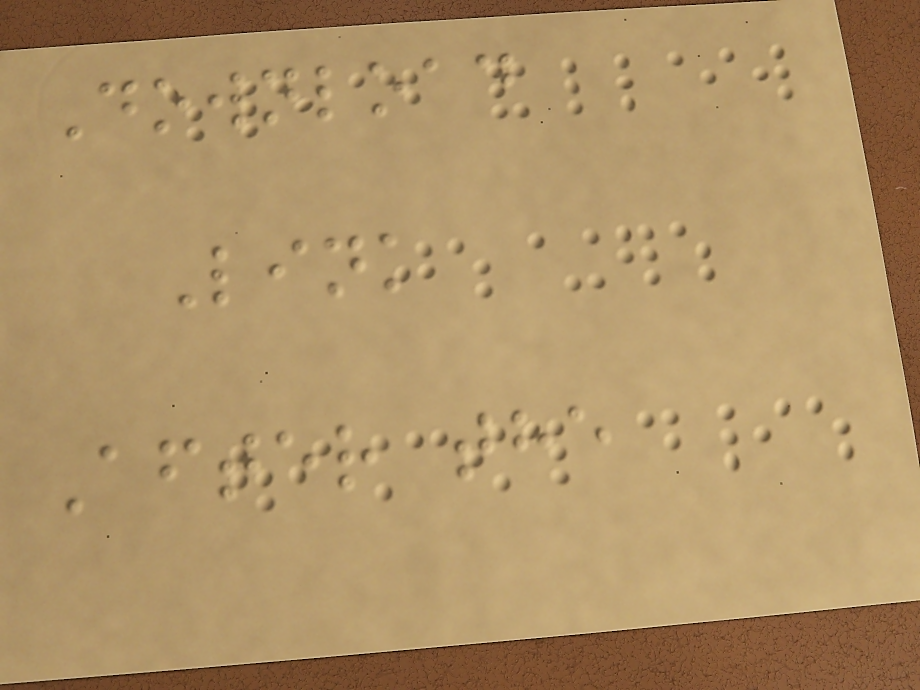Download
Link
After the
